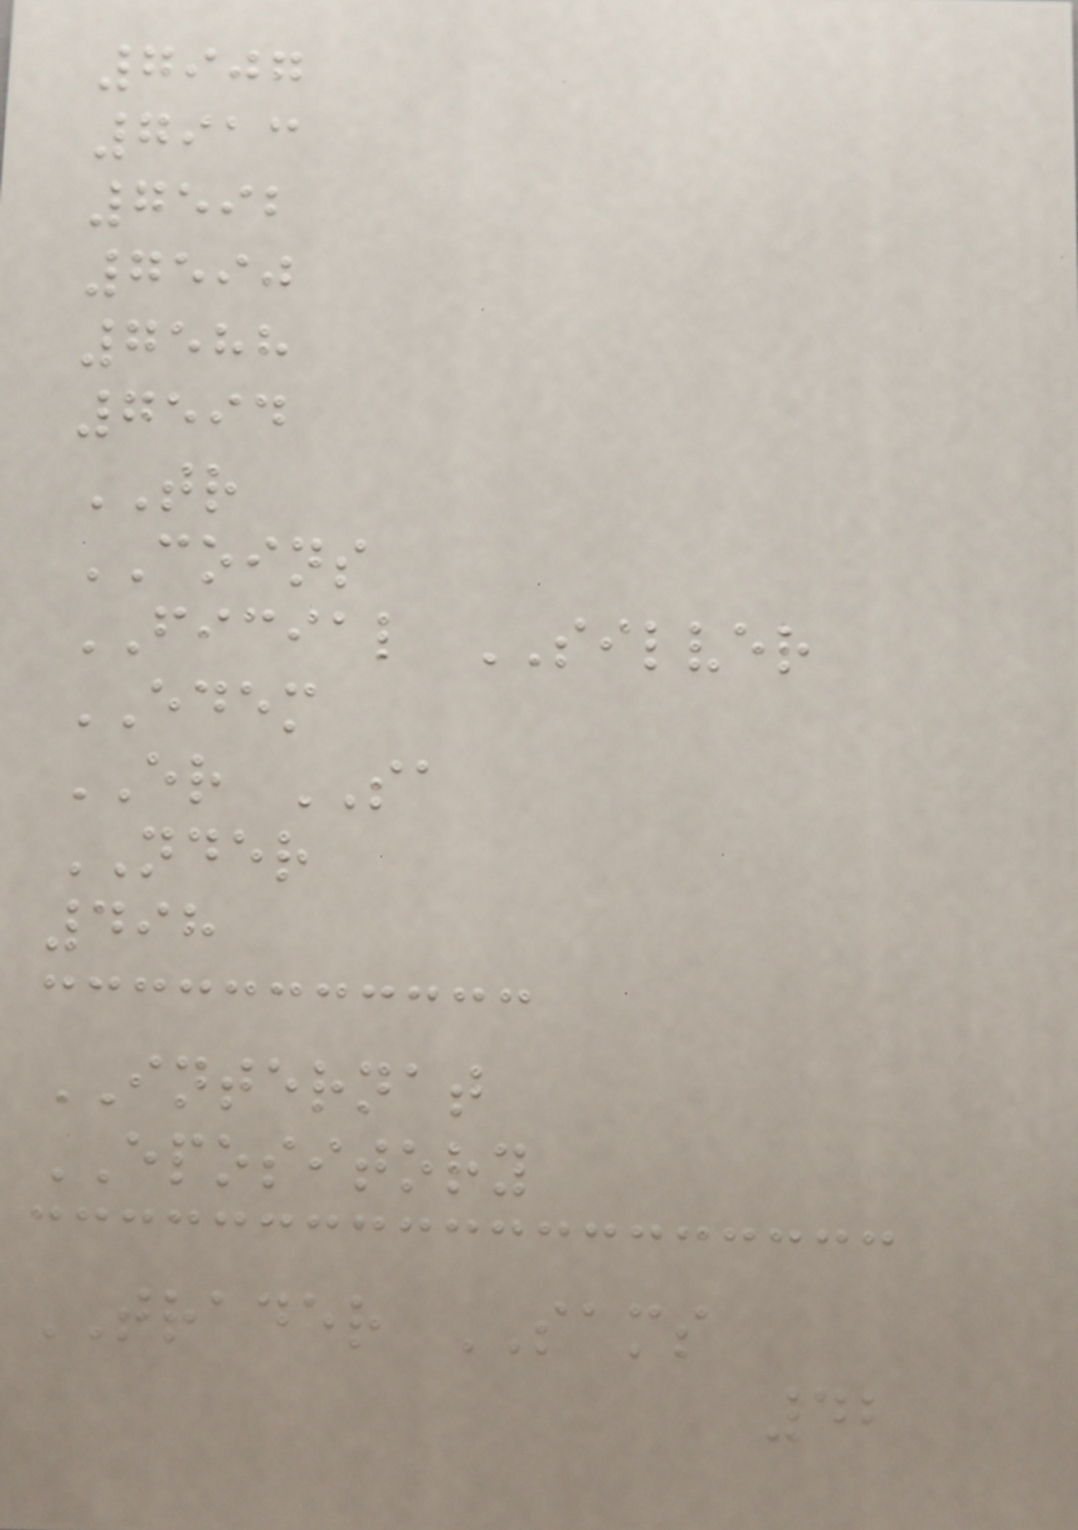7907
7913
7592
7590
7588
7594
TR
COINS
FICIAL SILVER
EDEM
ER SA
NDER
498
INTERNAT
EPOSITORY
TRADER SAMS
42
